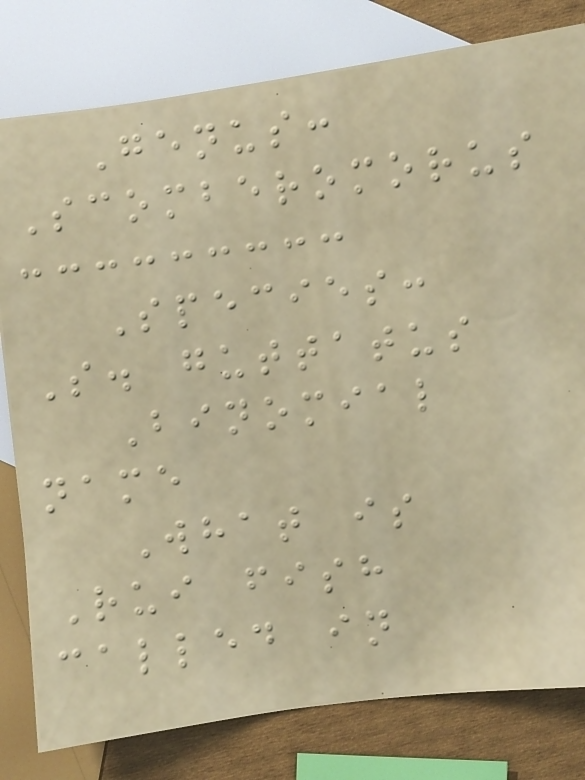Genus:
Scomberomorus
Species:
S. guttatus
Binomial
name
What is
Rui fish
called in
